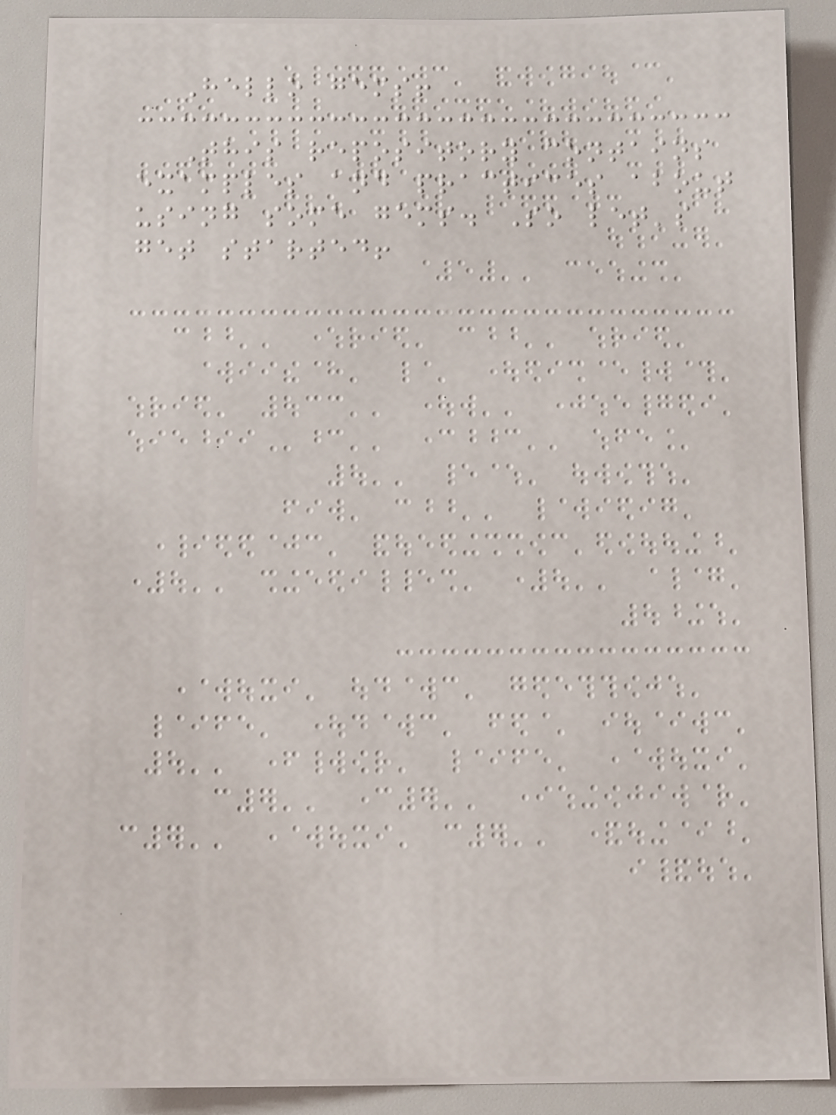Hello gems!
This repository contains
examples and practices about
using some gems. So let's
get started!
